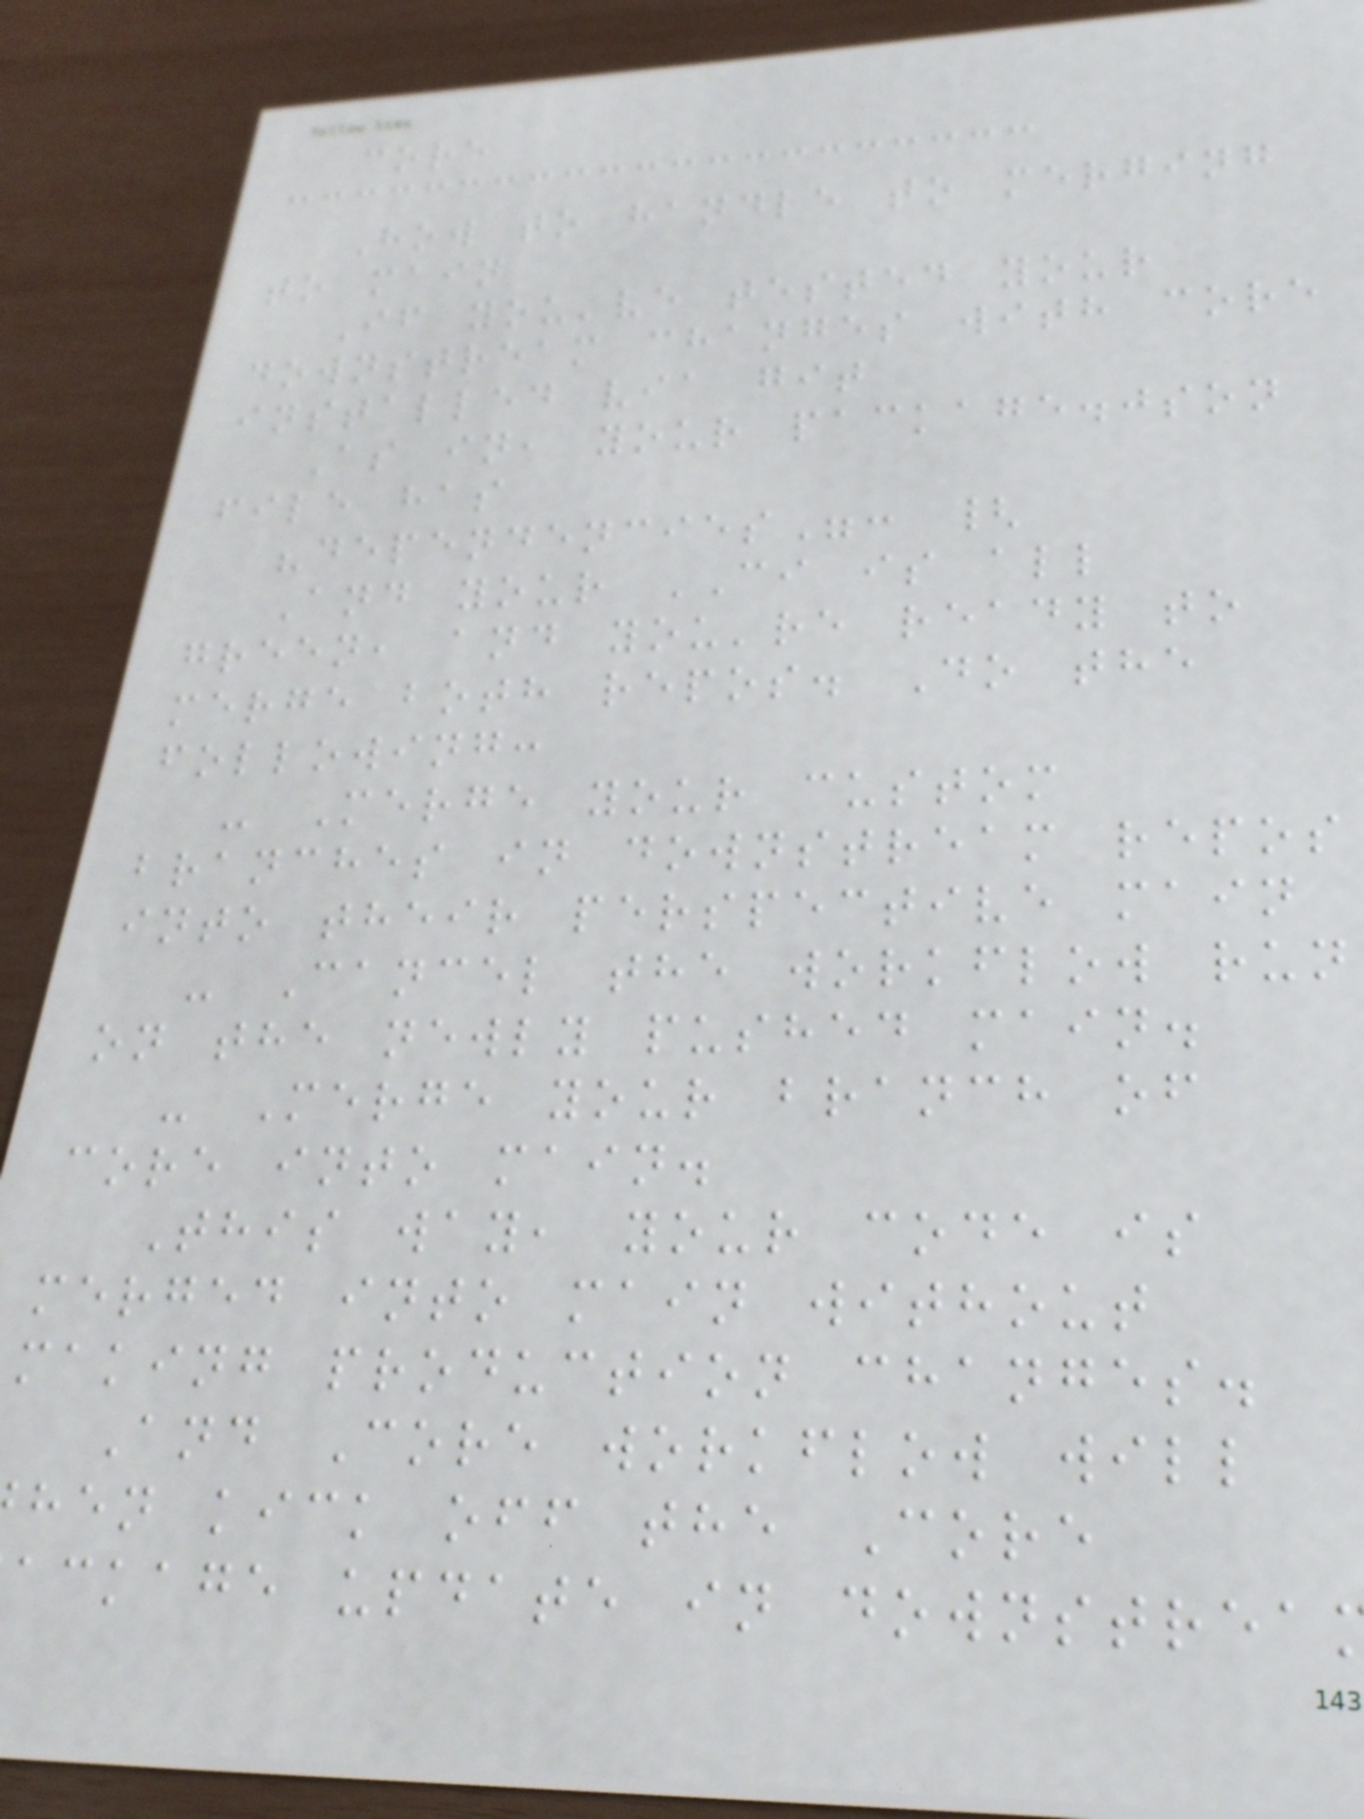core
How to handle to merging
to main
If you've tested your
downstream changes with core
installed via git
As in, your package.json
file has
"dependencies": {
And your CI is all
green, and you're ready to
merge both repos. Do the
following:
- Merge your custom
branches in downstream repos
into their perspective main
- Cancel the workflow run
on the newly pushed main.
- Merge your branch of
core into main.
This way, your code is
merged into main without
making production changes.
And Core workflow will
hen kick off the Core
ackage update in downstrea
